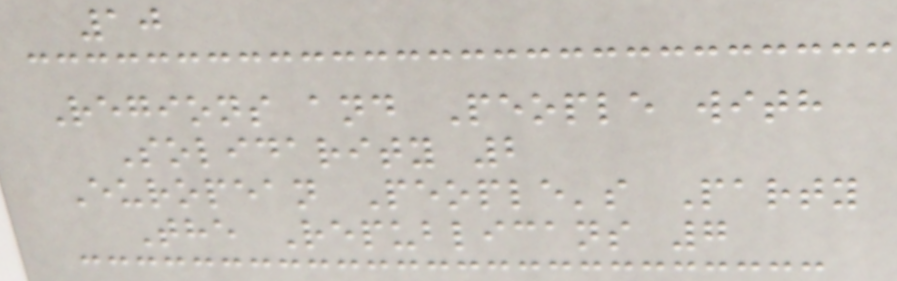10
Regions and People with
Solidarity 2
European People's Party
The Republicans 7
